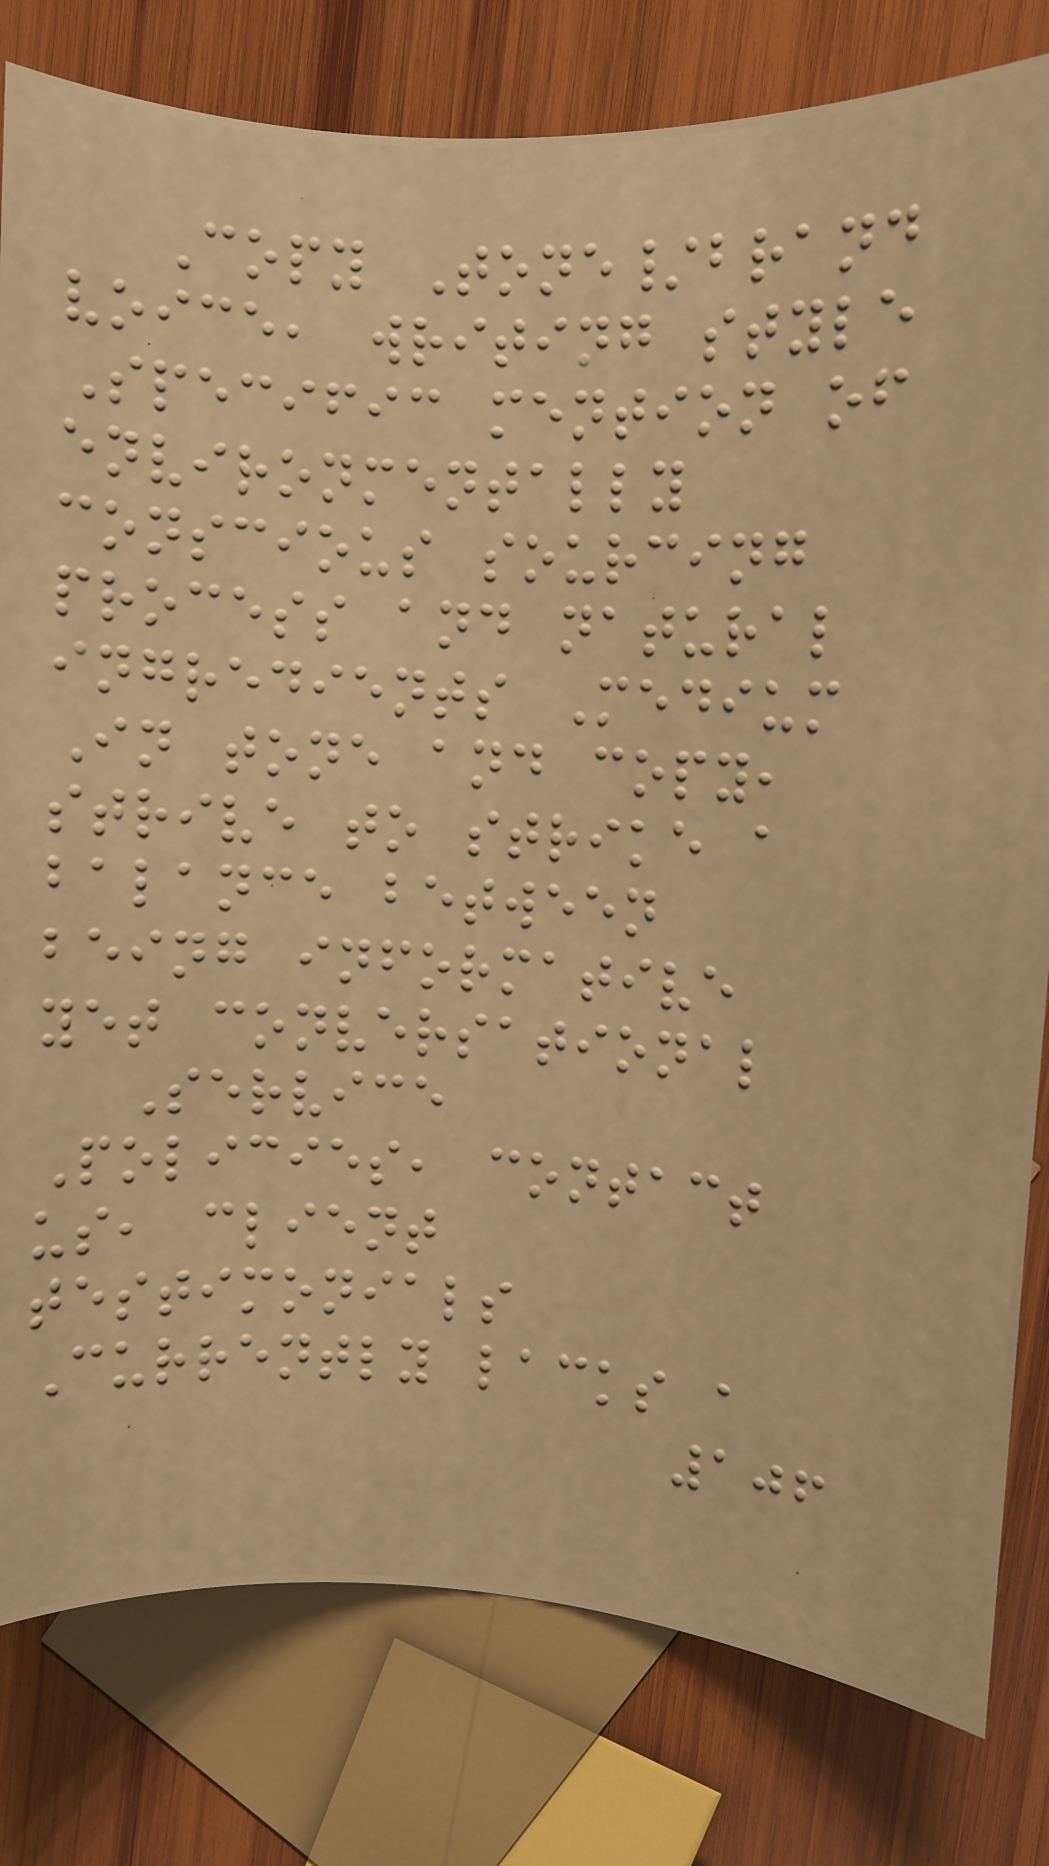Copy Tone/brand
voice, writing style
Specific mention of
environmentally
conscious sourcing
process and natural
ingredients Medium
In tone and copy,
strive to strike a
balance between
being informative
yet conversational
Service
Policies, contact
us, client
testimonials
Currently lacks a
106
